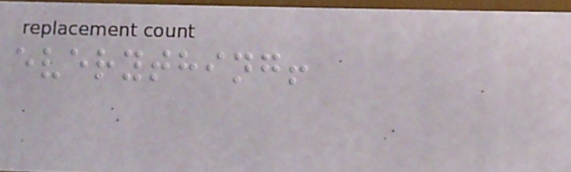everything!
